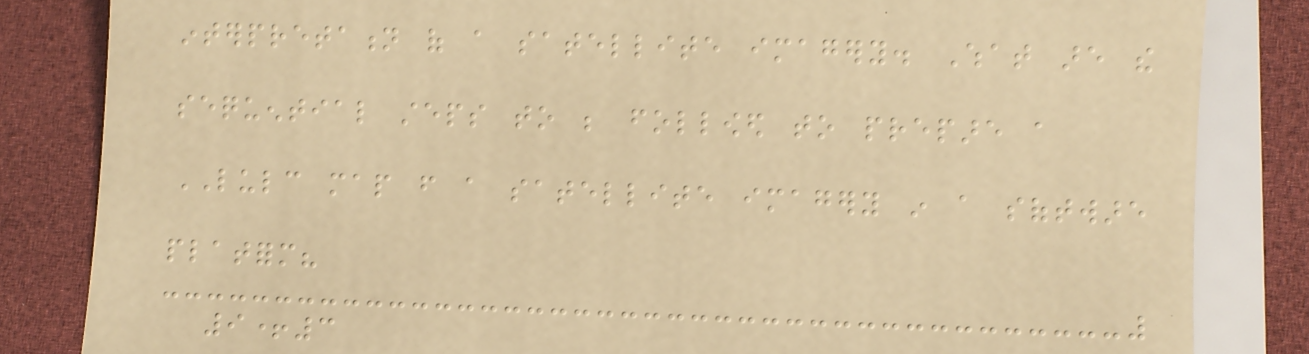interpretation of a satellite imagery. What are the
sequential steps to be followed to prepare a
LULC map from a satellite imagery in a software
platform?
9+3
